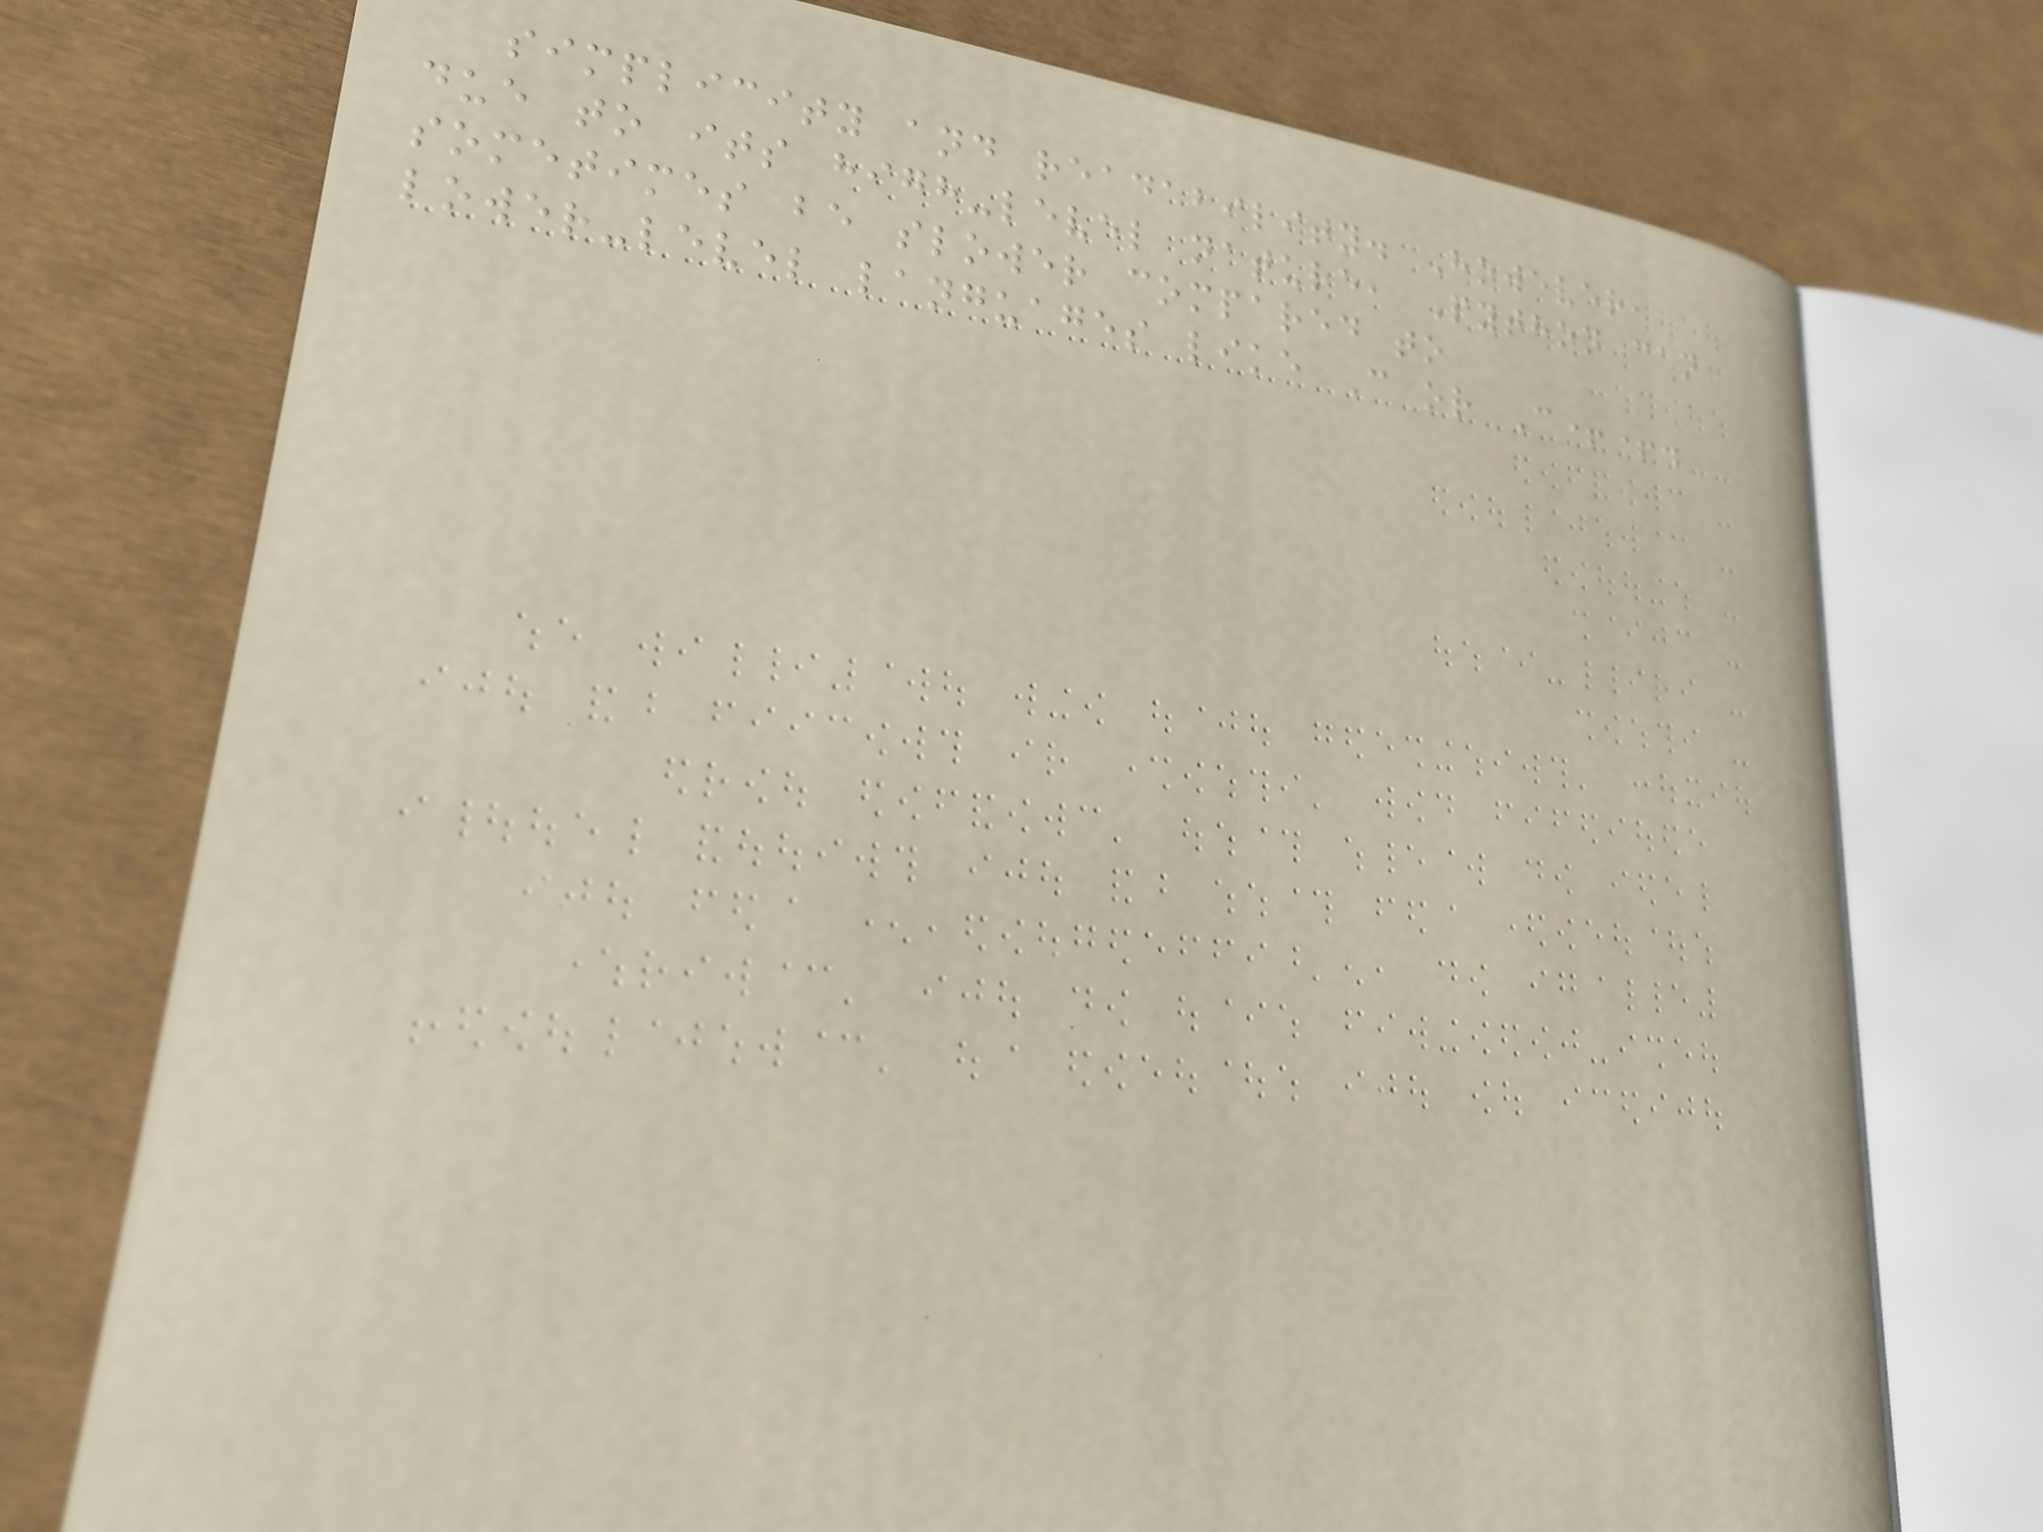simplicity and readability. However,
due to its high-level nature, Python can
sometimes be slower compared to
lower-level languages like C or C++.
